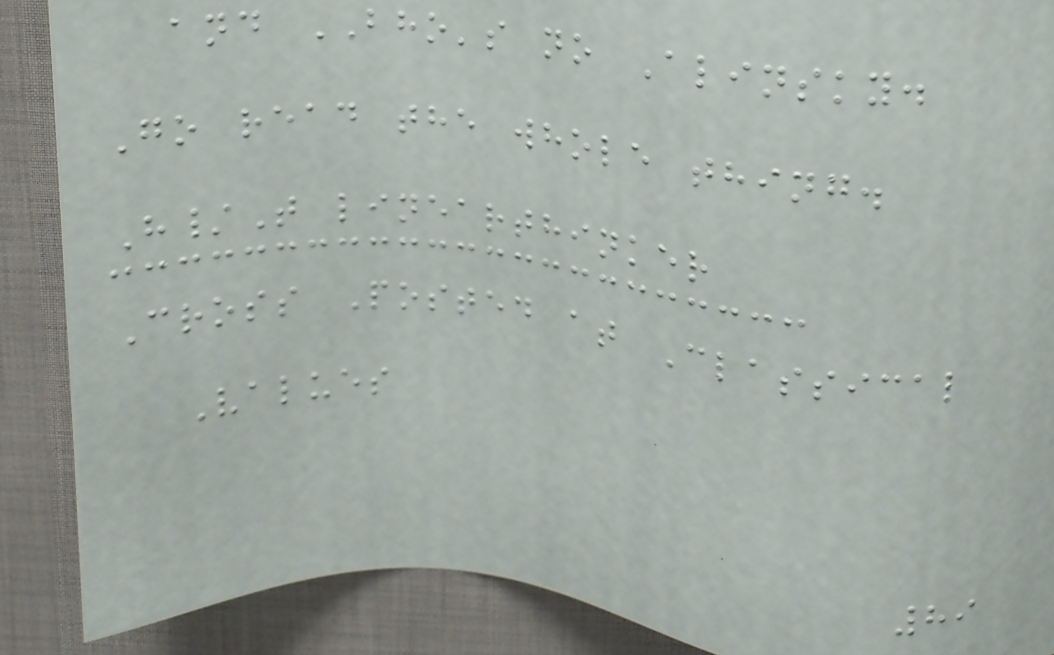and BHO's no Alinsky.
Go read the whole thing.
H/T linearthinker
Cross Posted at Classical
Values
89
